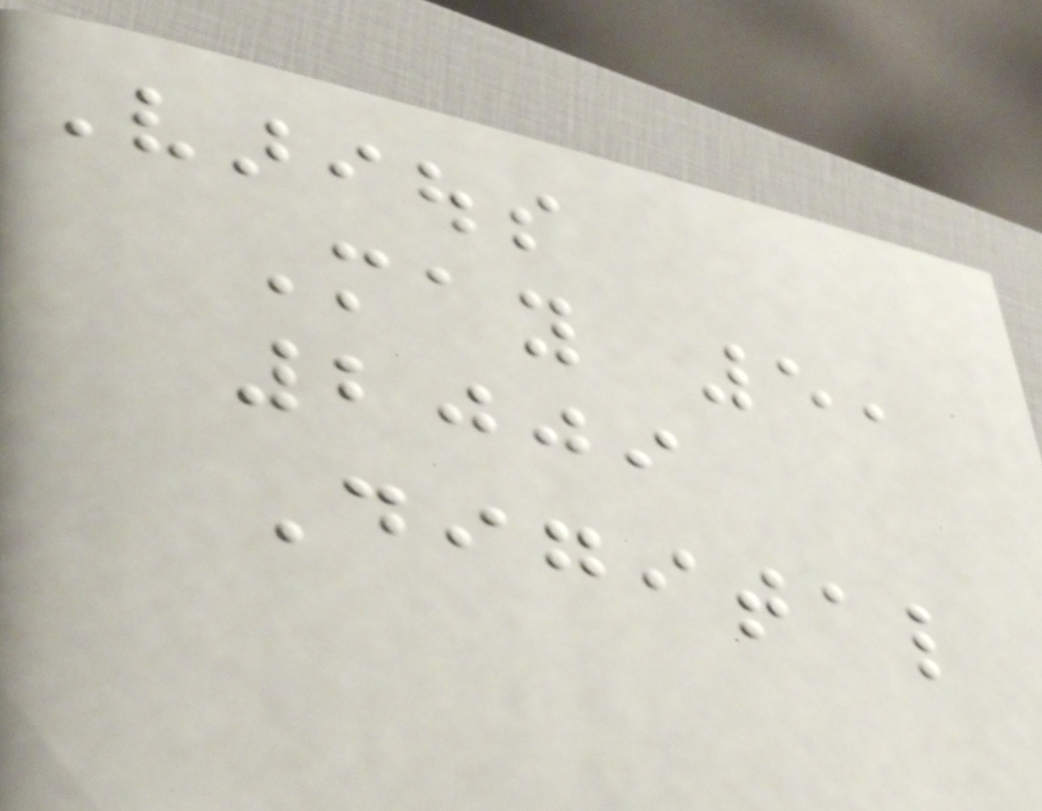Various
May 5,
2009
Digital
